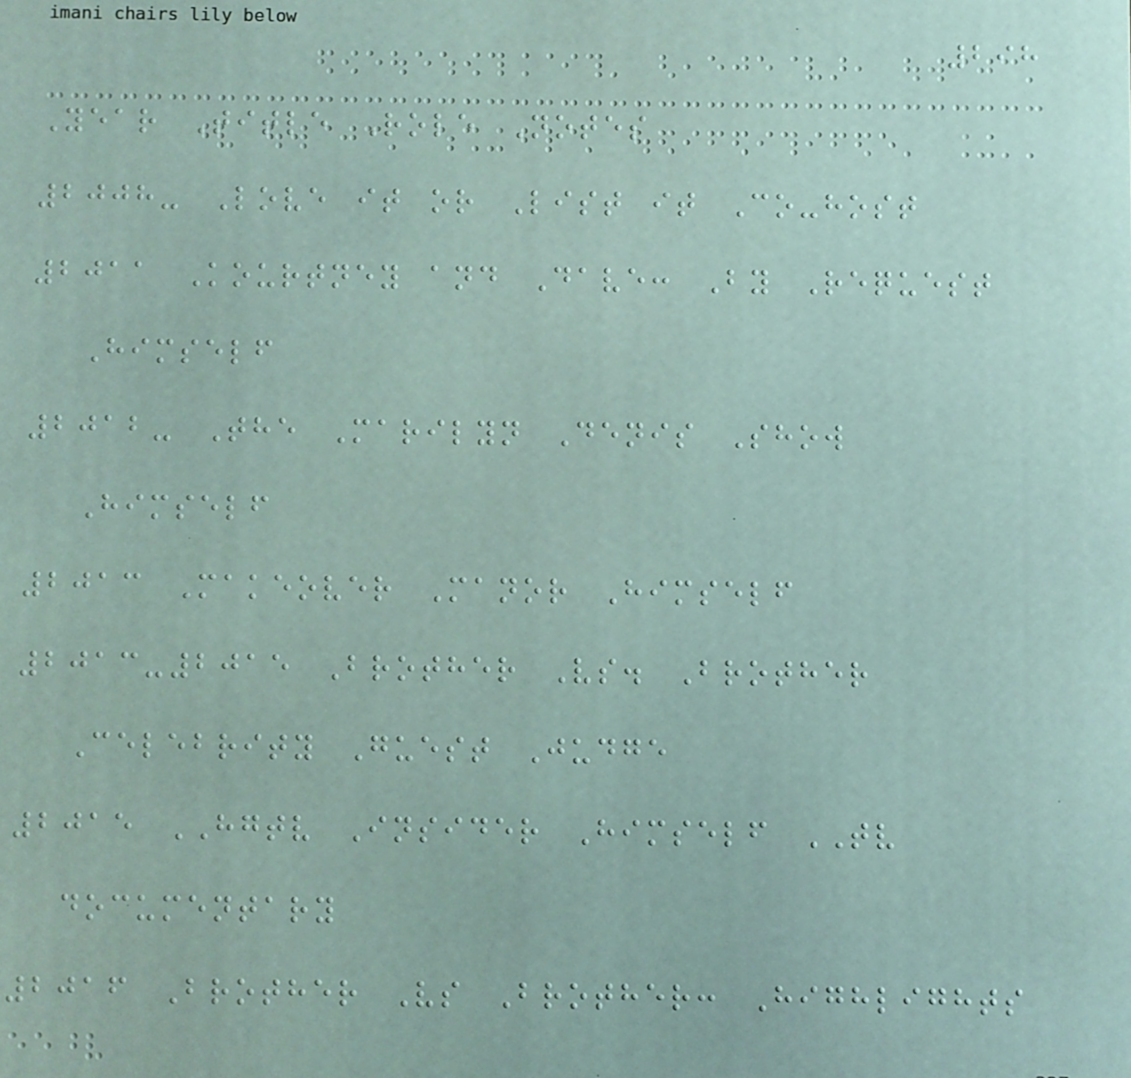298
Year Title Role Notes
2008- Love it or List it Co-host
2011 Kourtney and Dave: By Request
Himself
2012- The Marilyn Denis Show
Himself
2013 Makeover Manor Himself
2013-2015 Brother Vs. Brother
Celebrity Guest Judge
2015 HGTV Insider Himself TV
documentary
2016 Brother Vs Brother: Highlights
